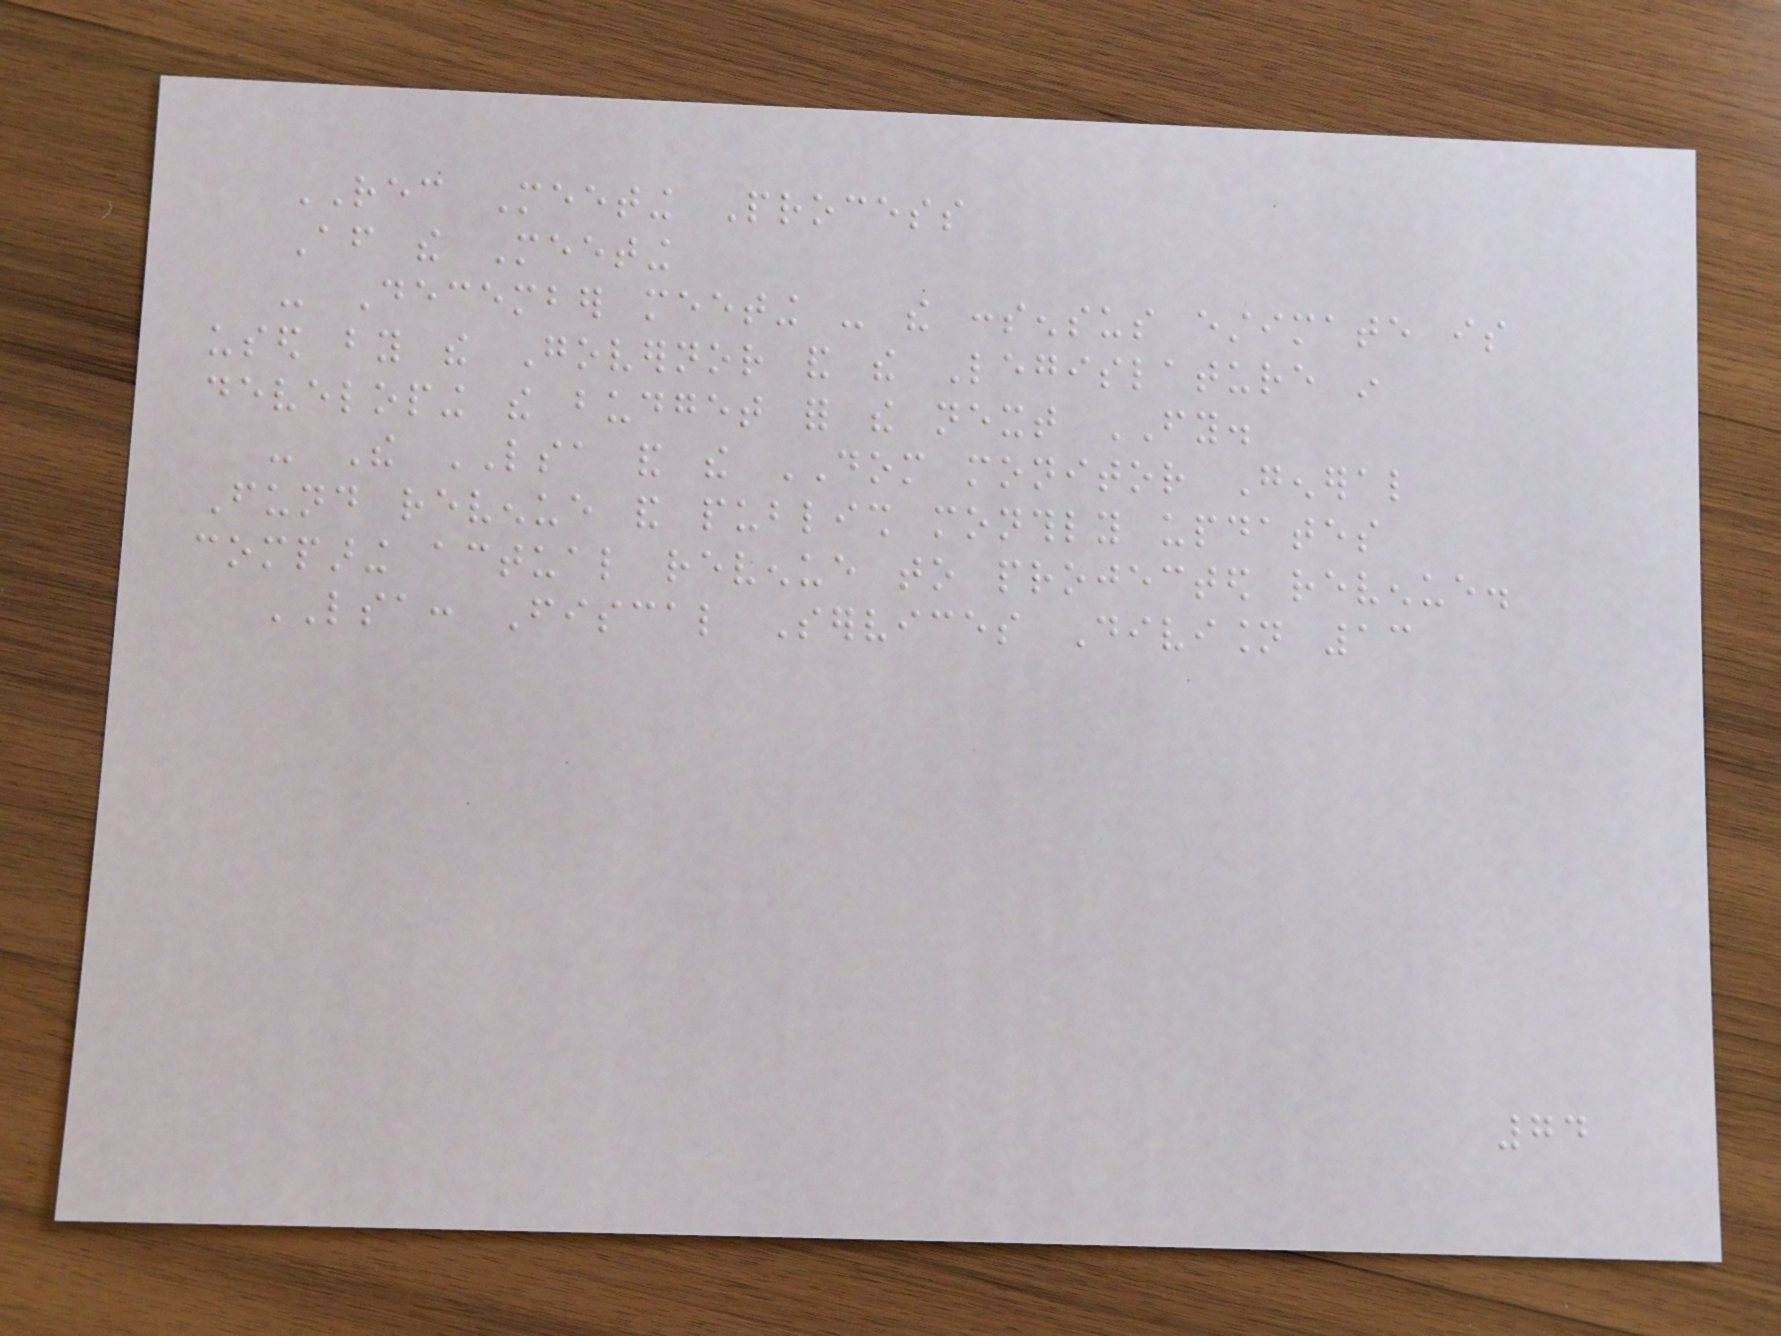REC Meeting Process
After the Meeting
- December meeting - the consensus estimate is
used by the Governor and the Legislature in
developing the budget for the next FY.
- The LSA and the DOM monitor General
Fund revenue and publish monthly updates
comparing actual revenue to projected revenue.
LSA: Fiscal Services Division 13
74
